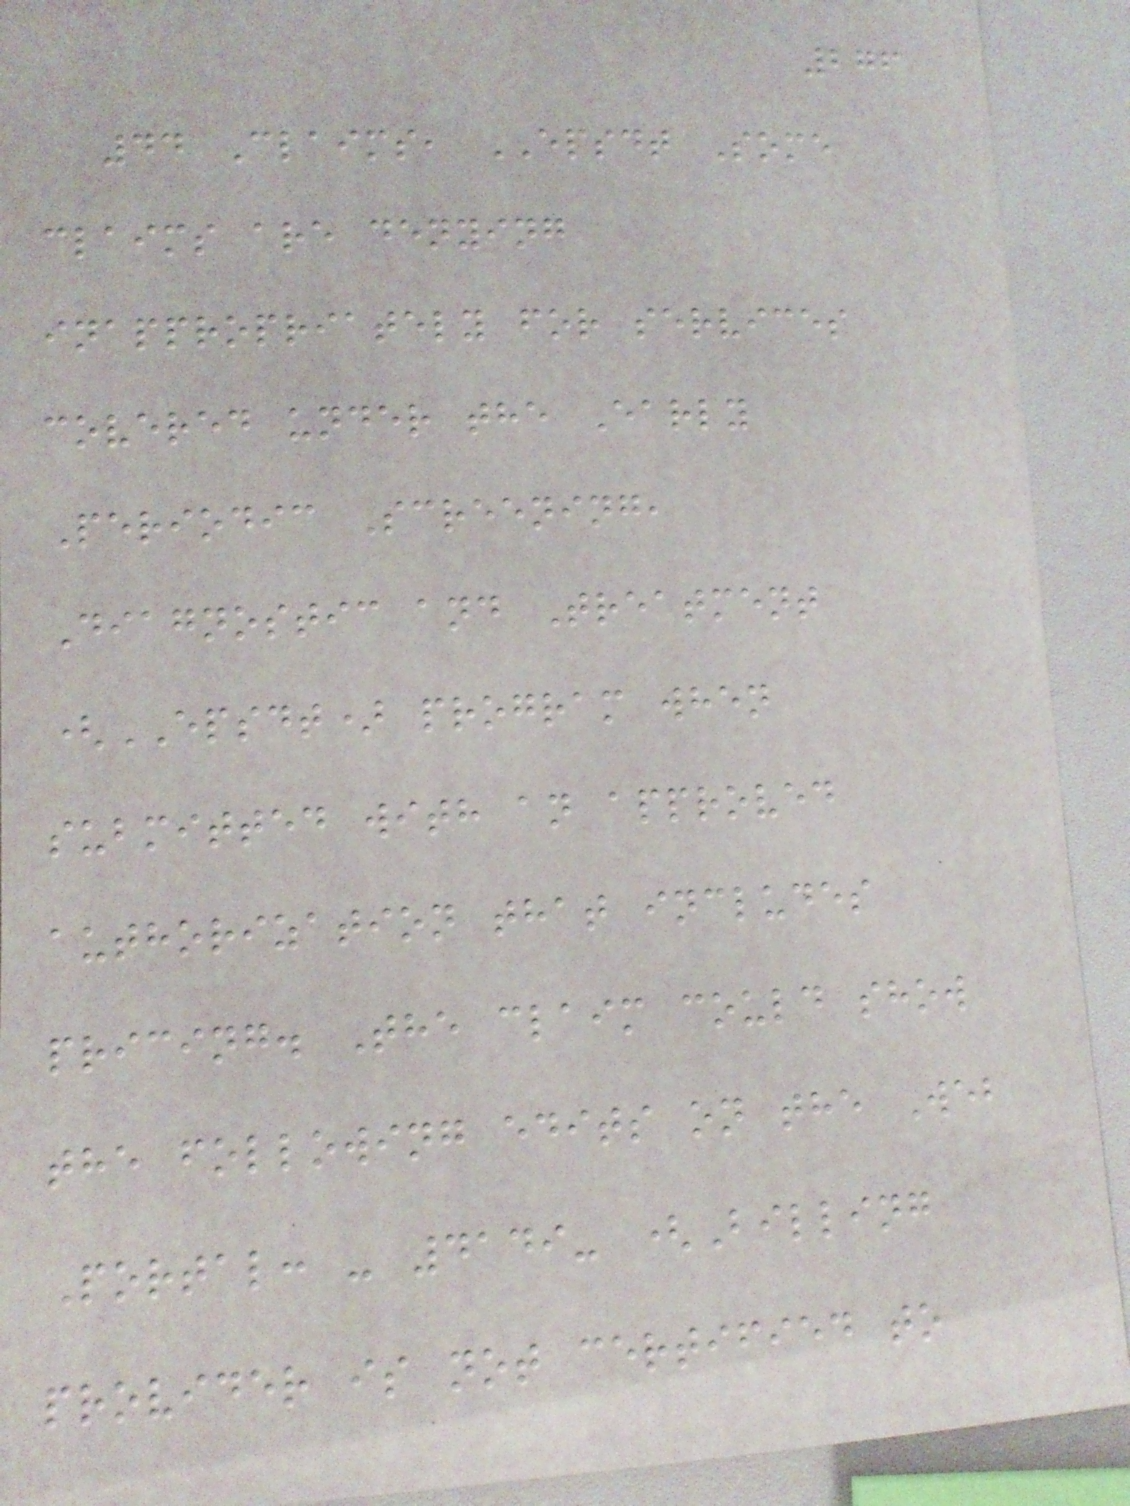276
44 Claims, EPSDT Some
claims are denying
inappropriately for services
covered under the Early
Periodic Screening,
Diagnostic and Treatment
(EPSDT) program when
submitted with an approved
authorization that includes
pricing. The claim could show
the following edits on the Web
Portal: - 4149- (Billing
provider is not certified to
